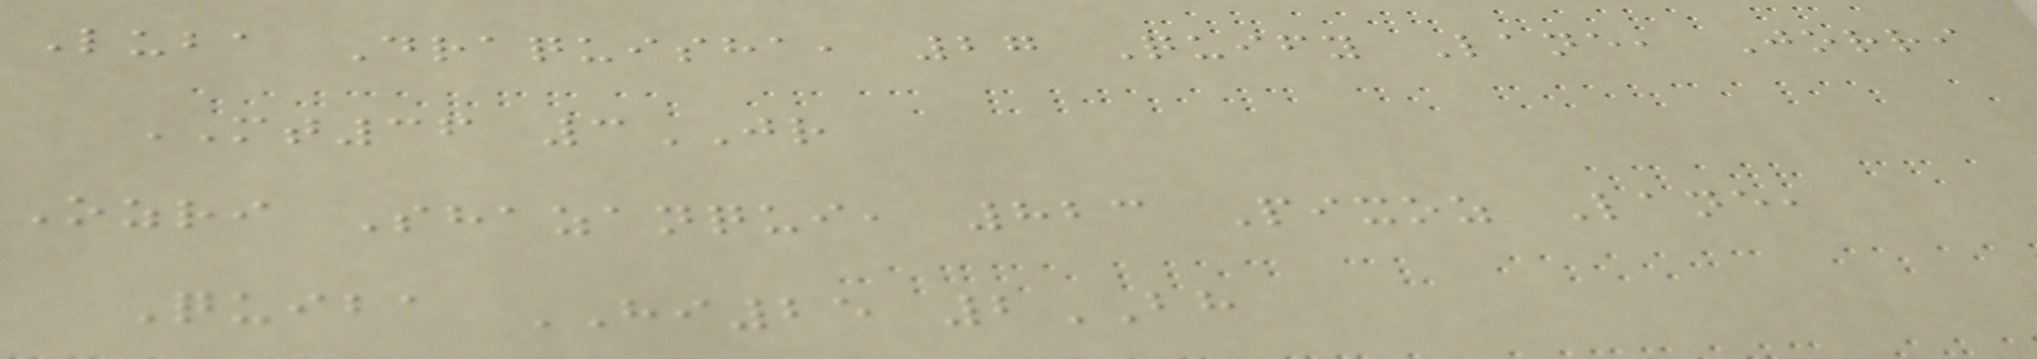Luba Draquisha, 27 Quify Lane, Jorri
MT36 3JR
Ozri Shazanqui, 823 Pixoz Lane,
Quiba HI25 2BH
